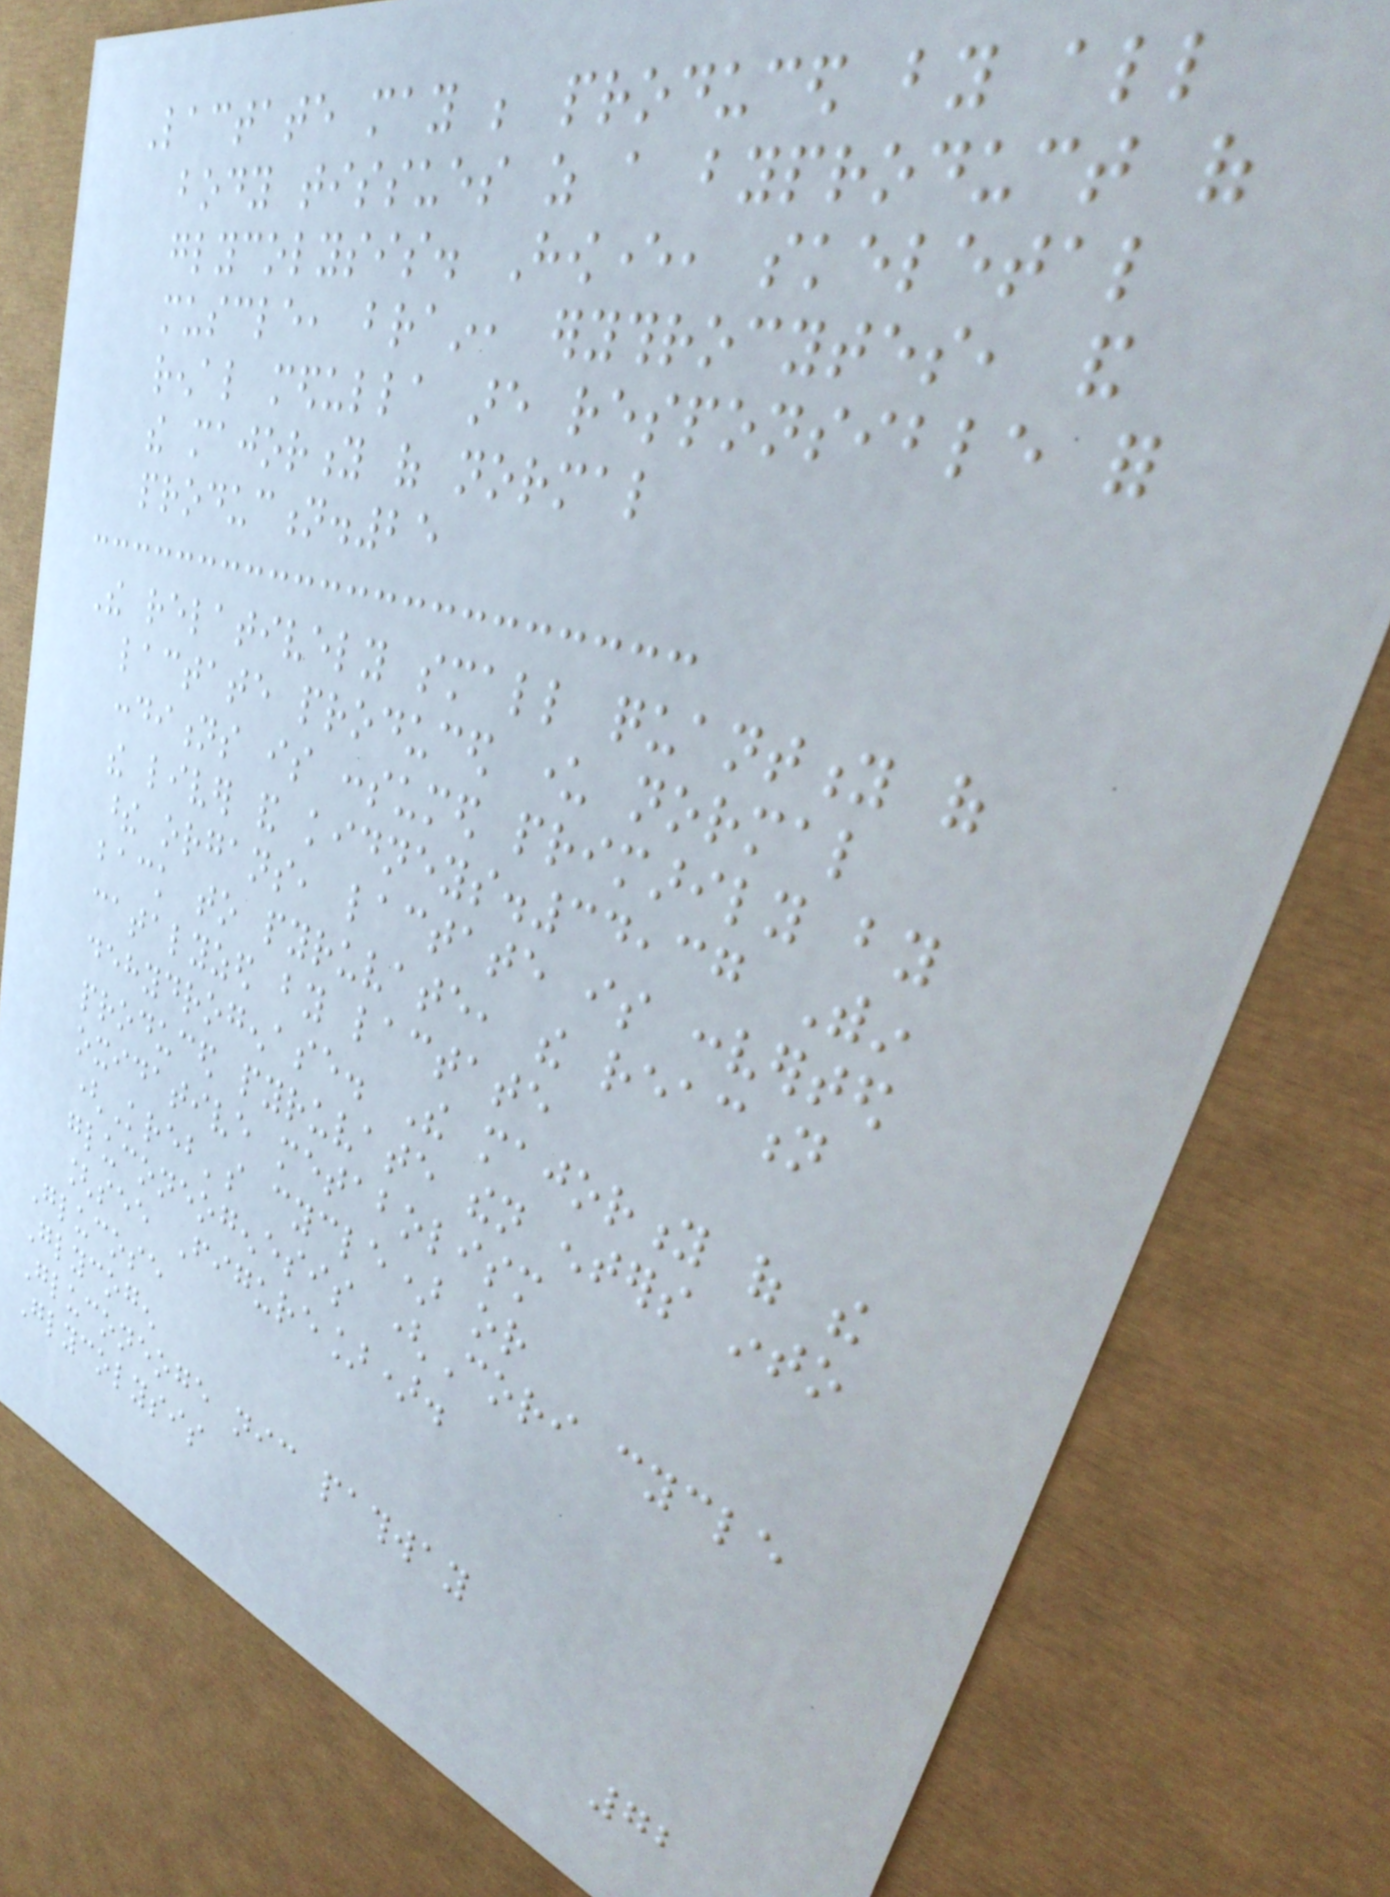Lactate may be produced by all
body tissues as a byproduct of
glycolysis. However, skeletal
muscle, brain, erythrocytes, and
renal medulla are responsible for
the majority of normal
production.25
The relatively small quantity of
lactate produced under normal
conditions is consumed primarily by
the liver and kidneys.34,37 Within
these organs, lactate is converted
back to pyruvate, the reaction
catalyzed by lactate
dehydrogenase. The majority of the
produced pyruvate then enters into
oxidative metabolism
(Kreb's cycle) or
gluconeogenesis (Cori cycle
[see Figure]).
Glucose
Glycogen
Gluconeoge nic pathway
Glycolysis
72
